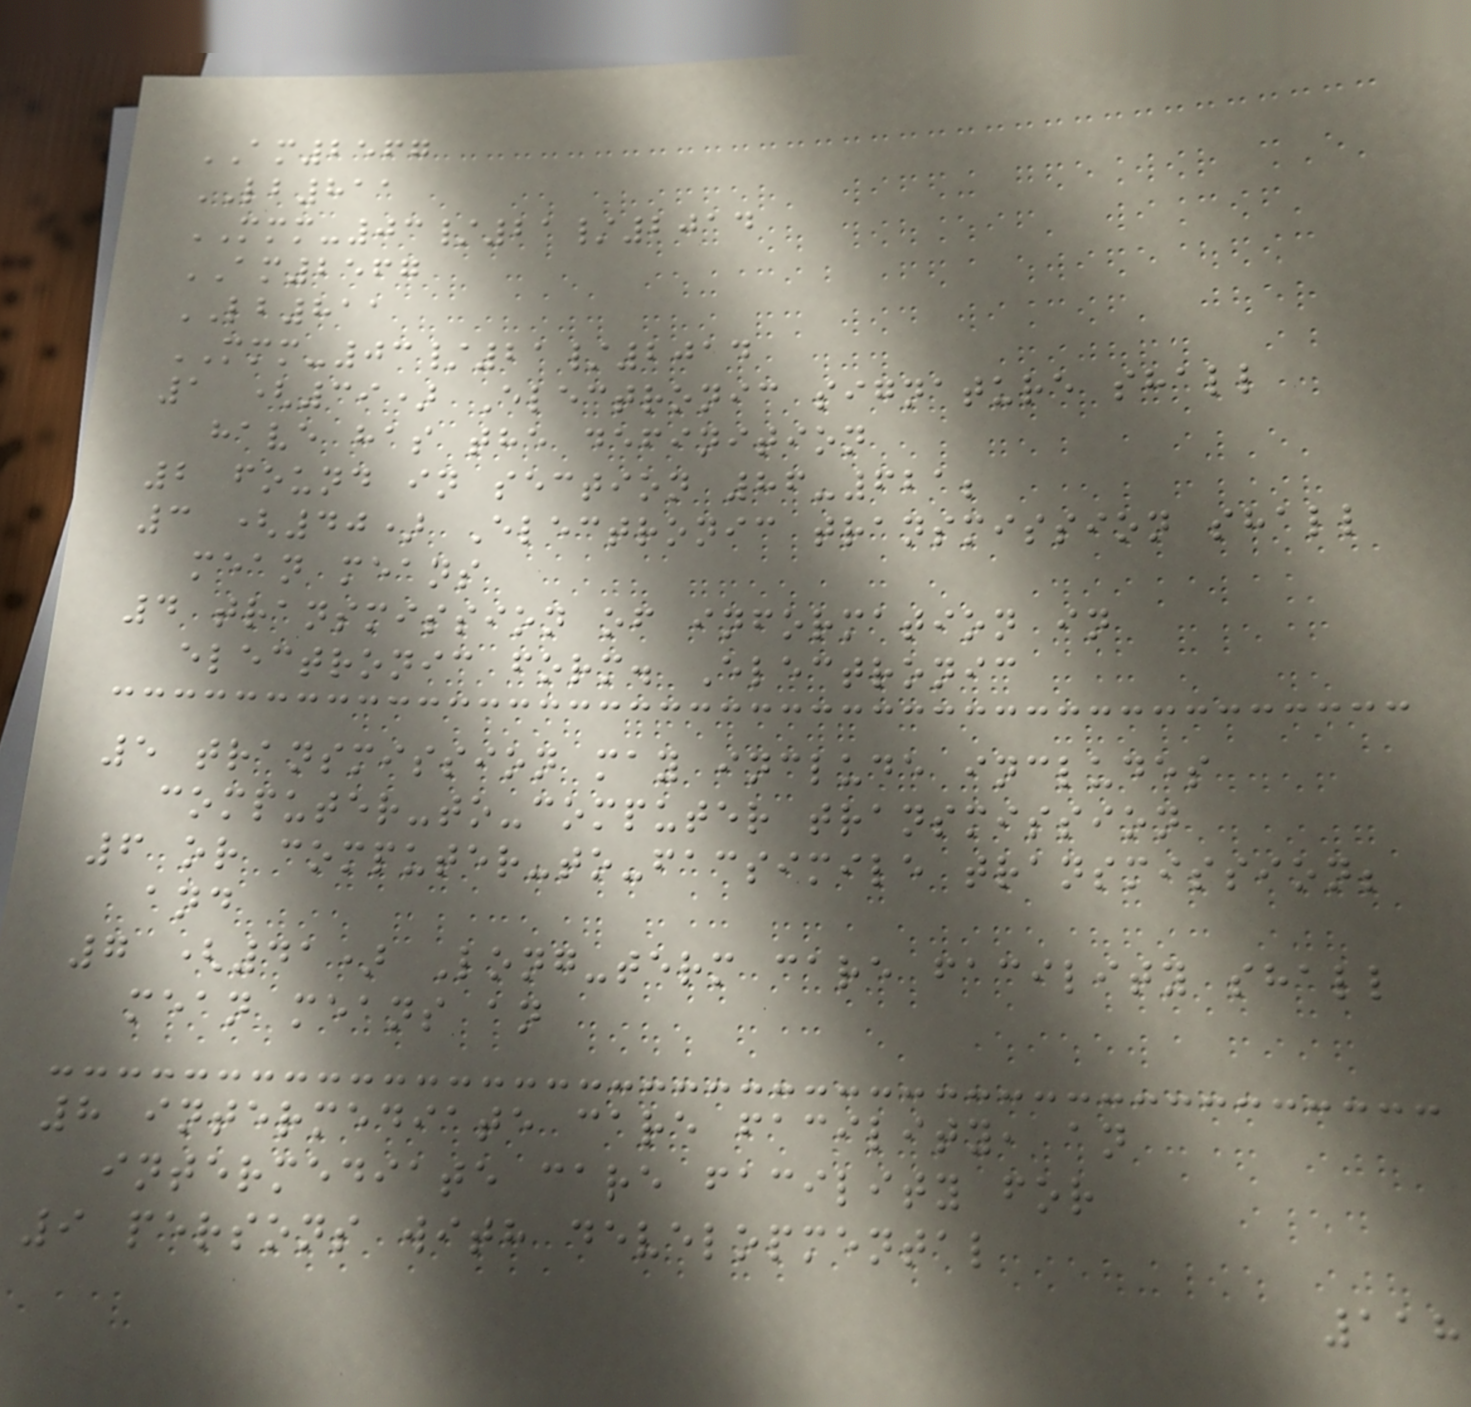AM2567
LB811
MMM-03/21/2014
AM2567
LB811
MMM-03/21/2014
1 (39) Electronic signature shall
have has the definition
2 found in section 86-621;
3 (40) Electronic transmission shall
mean means
4 transmission of information in
electronic form. Electronic
5 transmission may include includes
computer-to-computer transmission
6 or computer-to-facsimile transmission;
and
7 (41) Long-term care facility shall
mean means an
8 intermediate care facility, an
intermediate care facility for
9 persons with developmental
118
